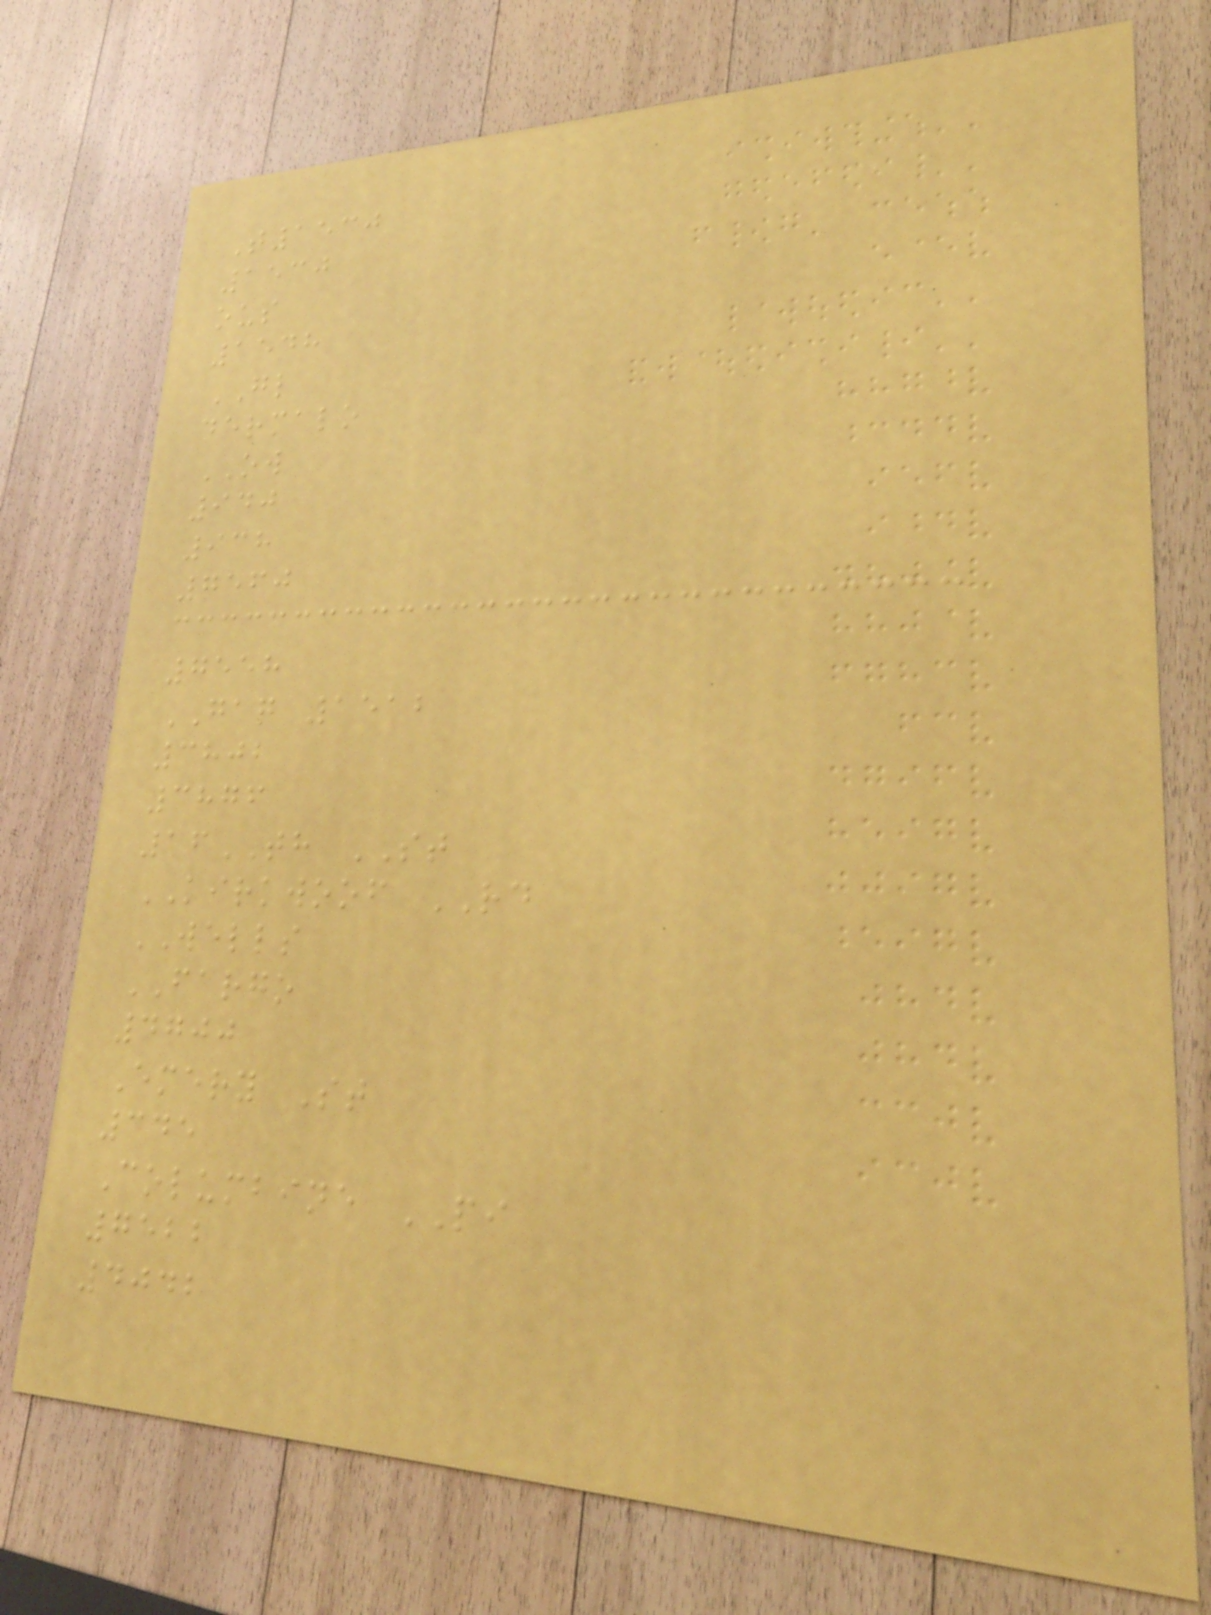T1530
1530
ous
1548
GL
dermalo
OW
940
938
7560
7558
GAQ 1512
3802
3876
16TH ST
KIRKWOOF RD
WELLS
FARGO
4700
Emery St
345
Columbine PI
7522
4042
